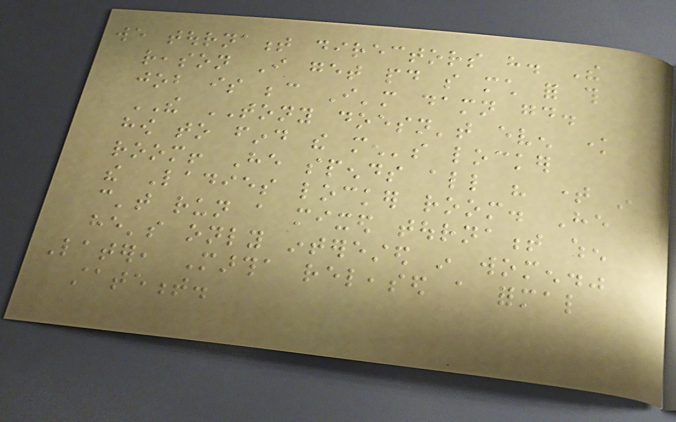we tournament directors have. The
reason I get paid so much for this
job is because I'm damn good.
THE TONY doesn't even know
how to find the men's locker
room! He spends all his time in
the Ladies locker room. He
can't run a mixed tournament when
he's only interested in women."
Later, Martha released a formal
statement.
